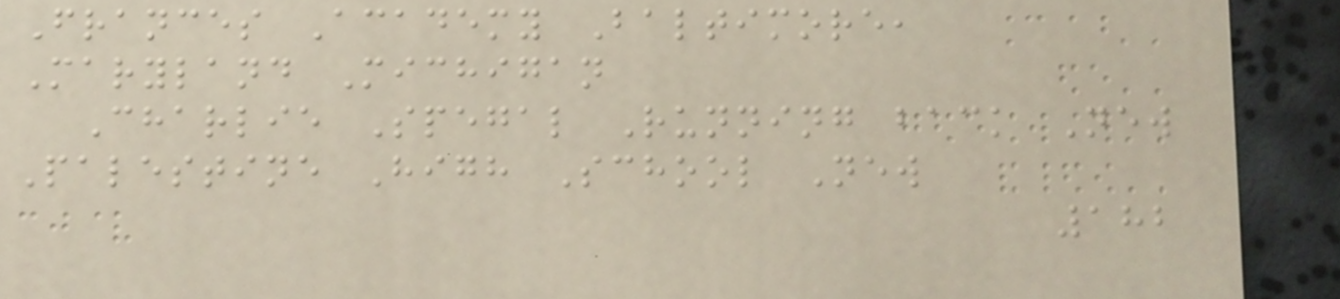Frances Academy Baltimore,
Maryland Michigan
Charlie Spegal Running back New
Palestine High School New
182
